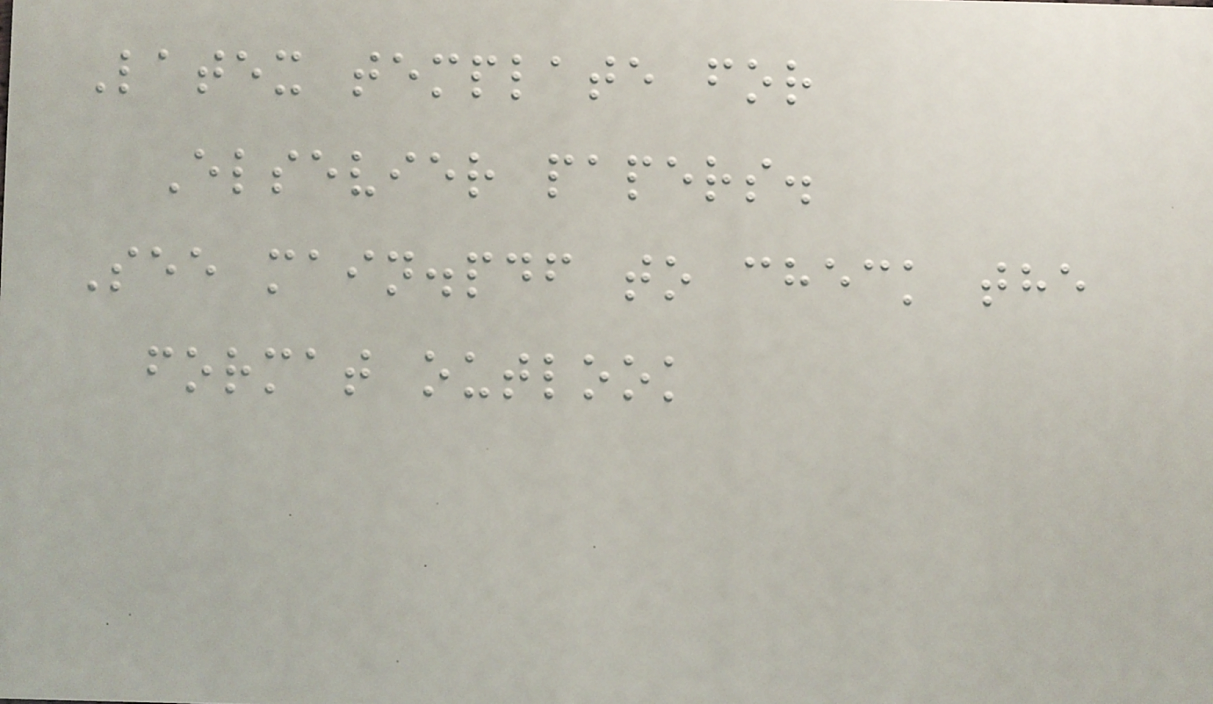Latex template for
Elsevier papers.
See main.pdf to check the
format outlook
